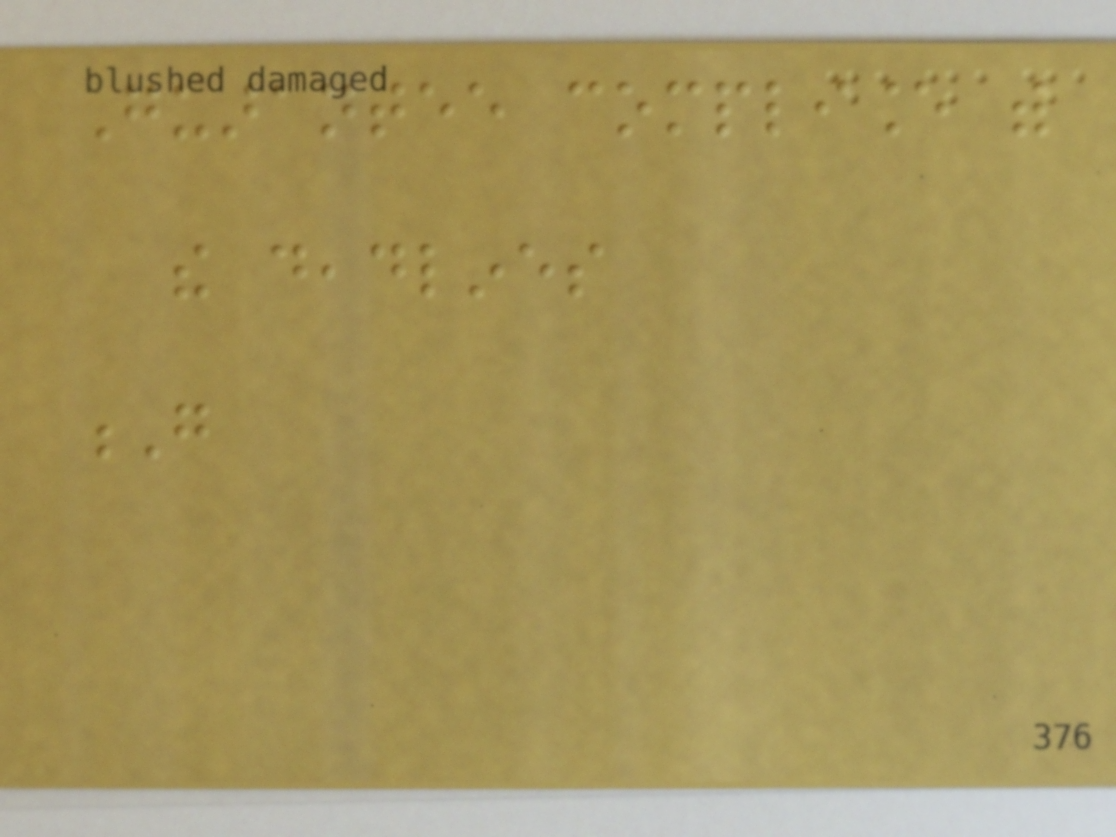Guarantee compliance with
the deadlines
G
